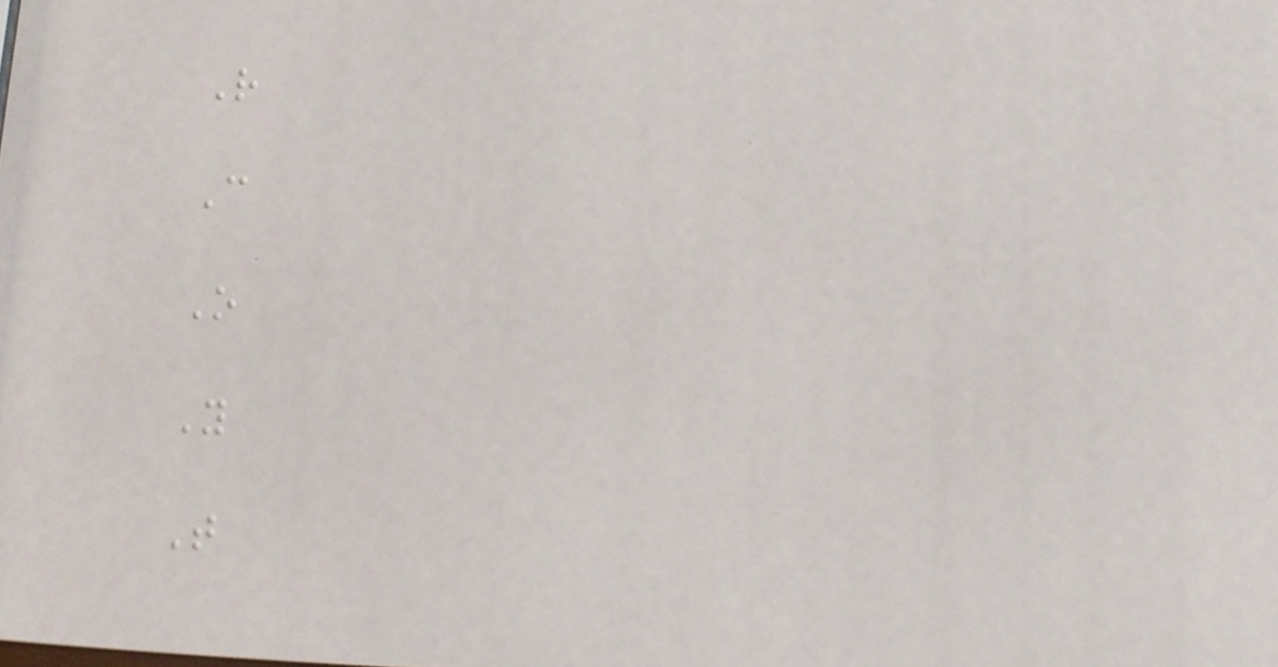R
C
O
Y
T
